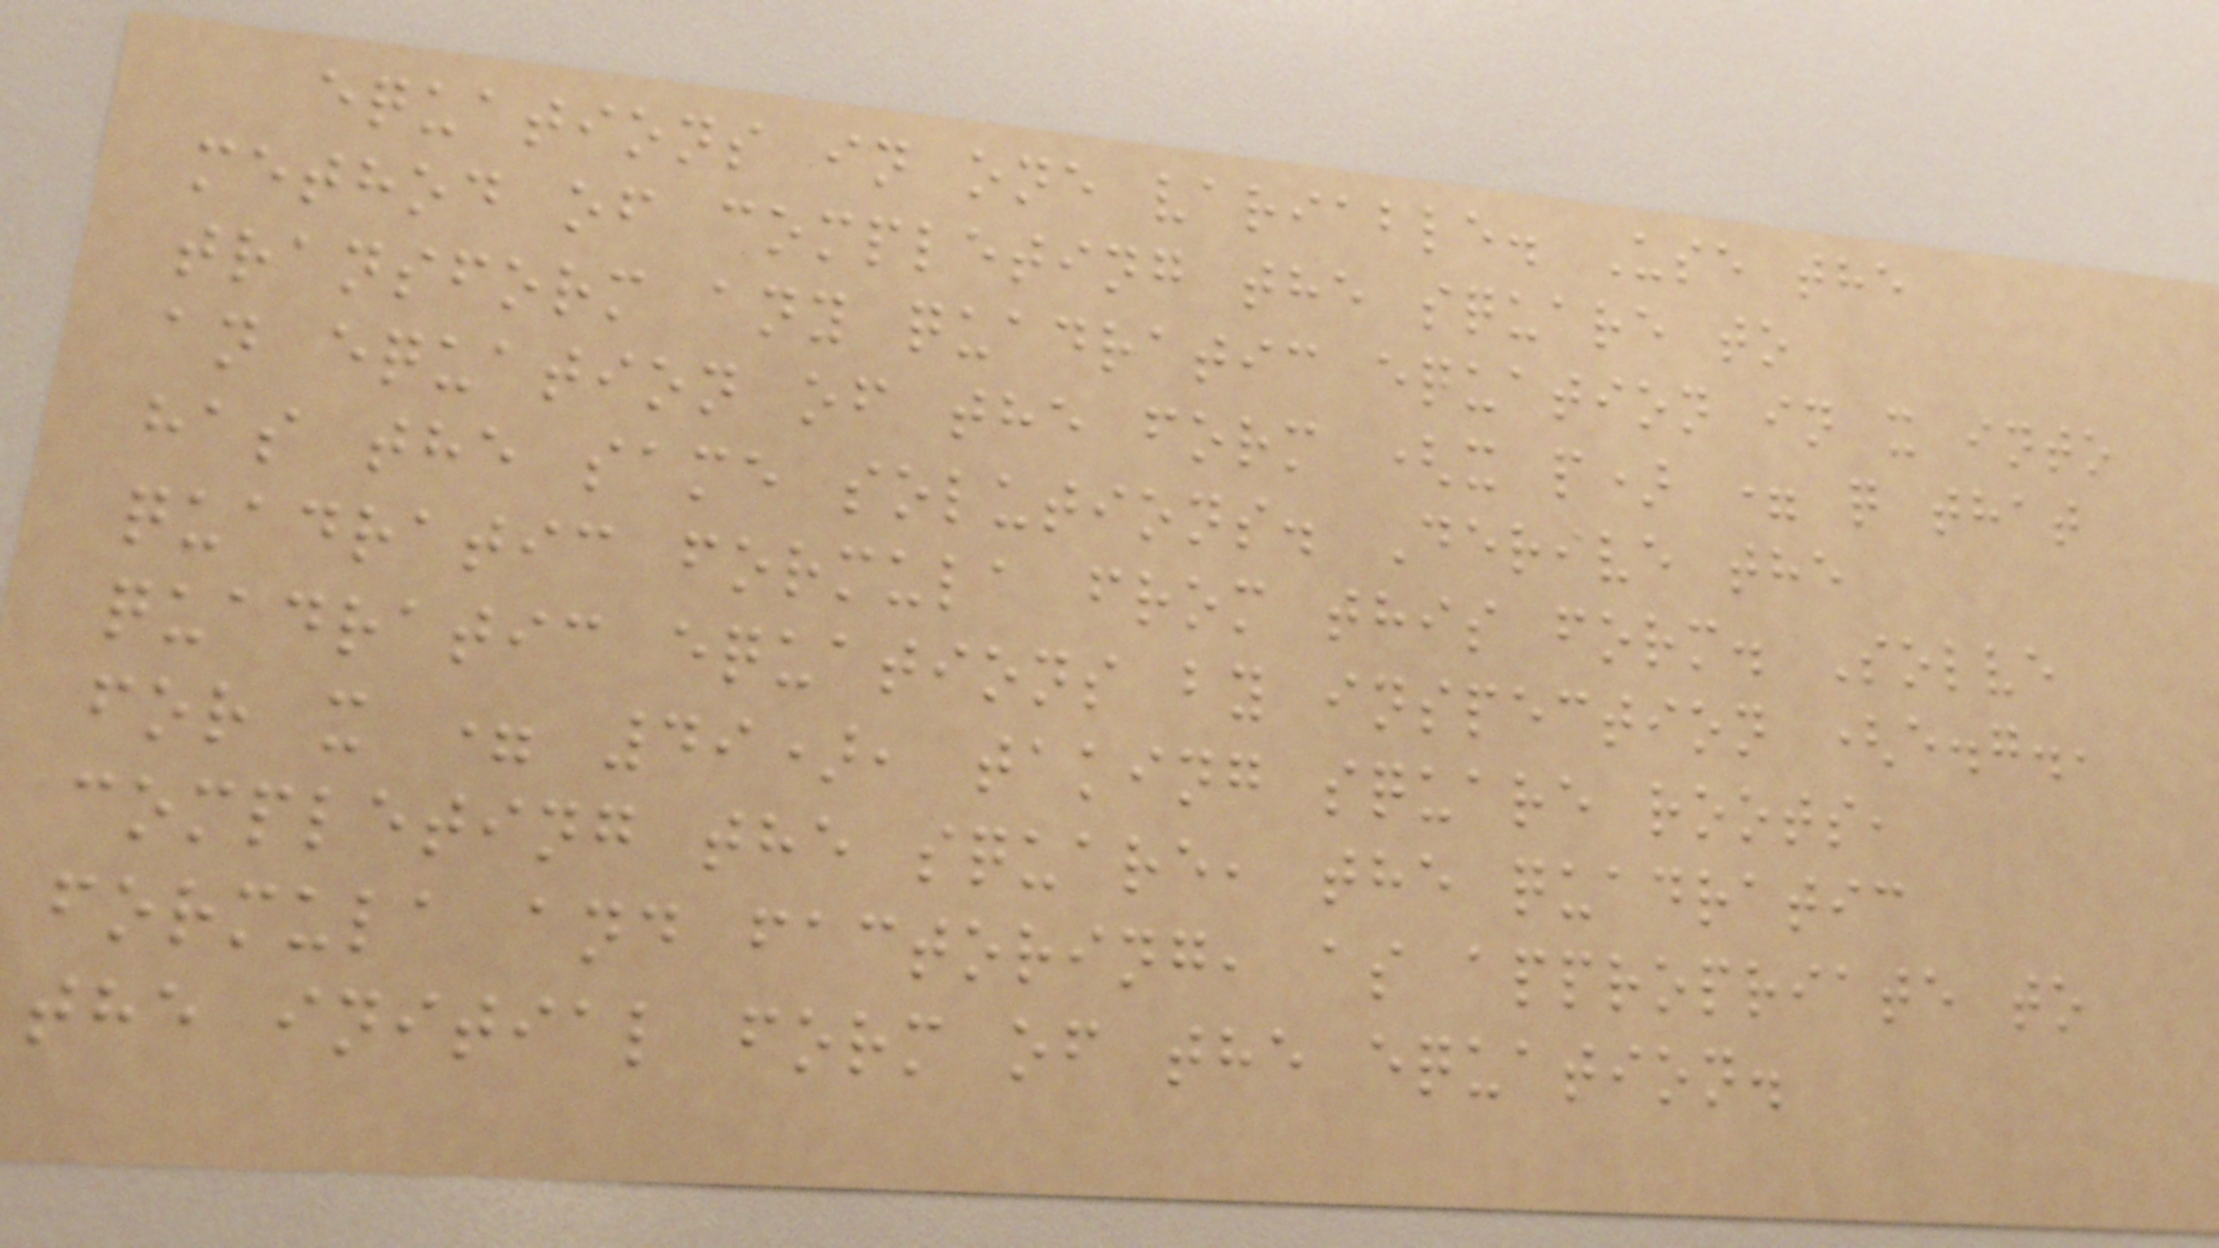equations in one variable. Use the
method of completing the square to
transform any quadratic equation in x into
an equation of the form (x p) = q that
has the same solutions. Derive the
quadratic formula from this form. Solve
quadratic equations by inspection (e.g.,
for x = 49), taking square roots,
completing the square, the quadratic
formula and factoring, as appropriate to
the initial form of the equation.
